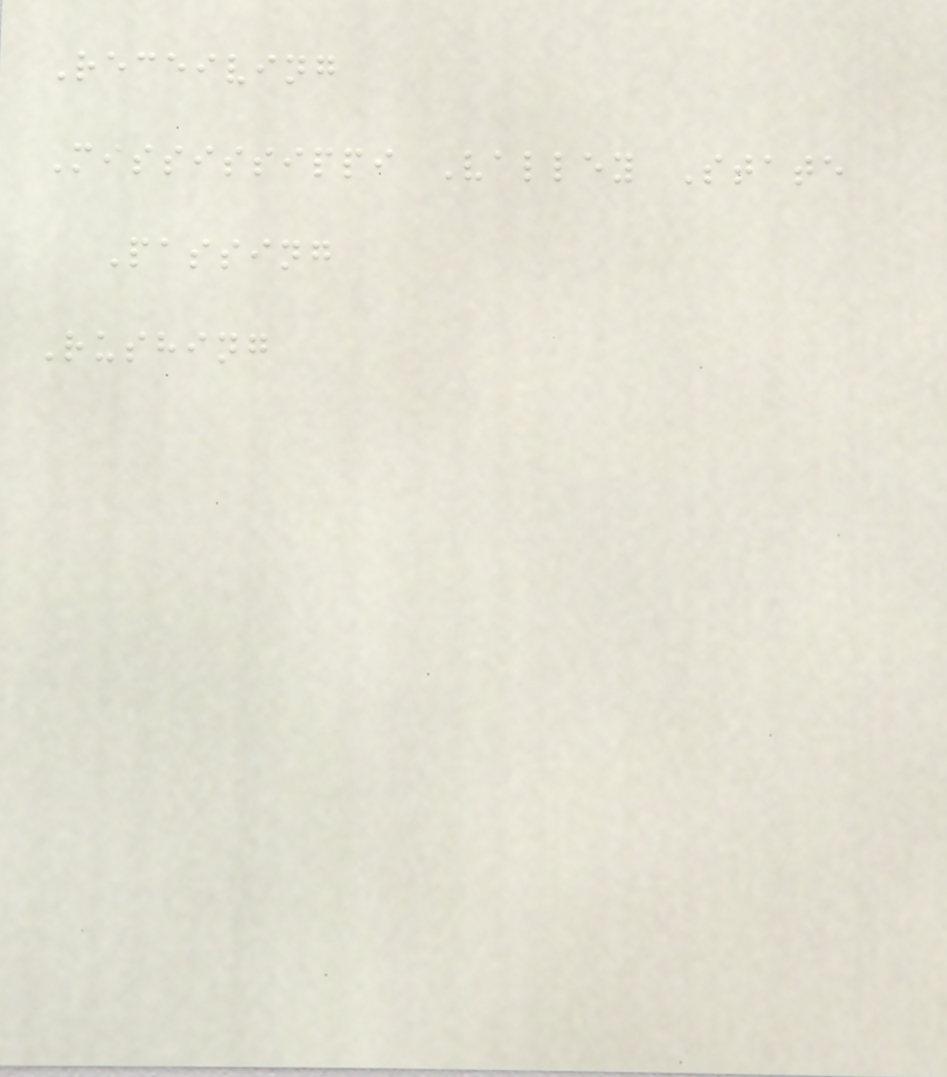Receiving
Mississippi Valley State
Passing
Rushing
